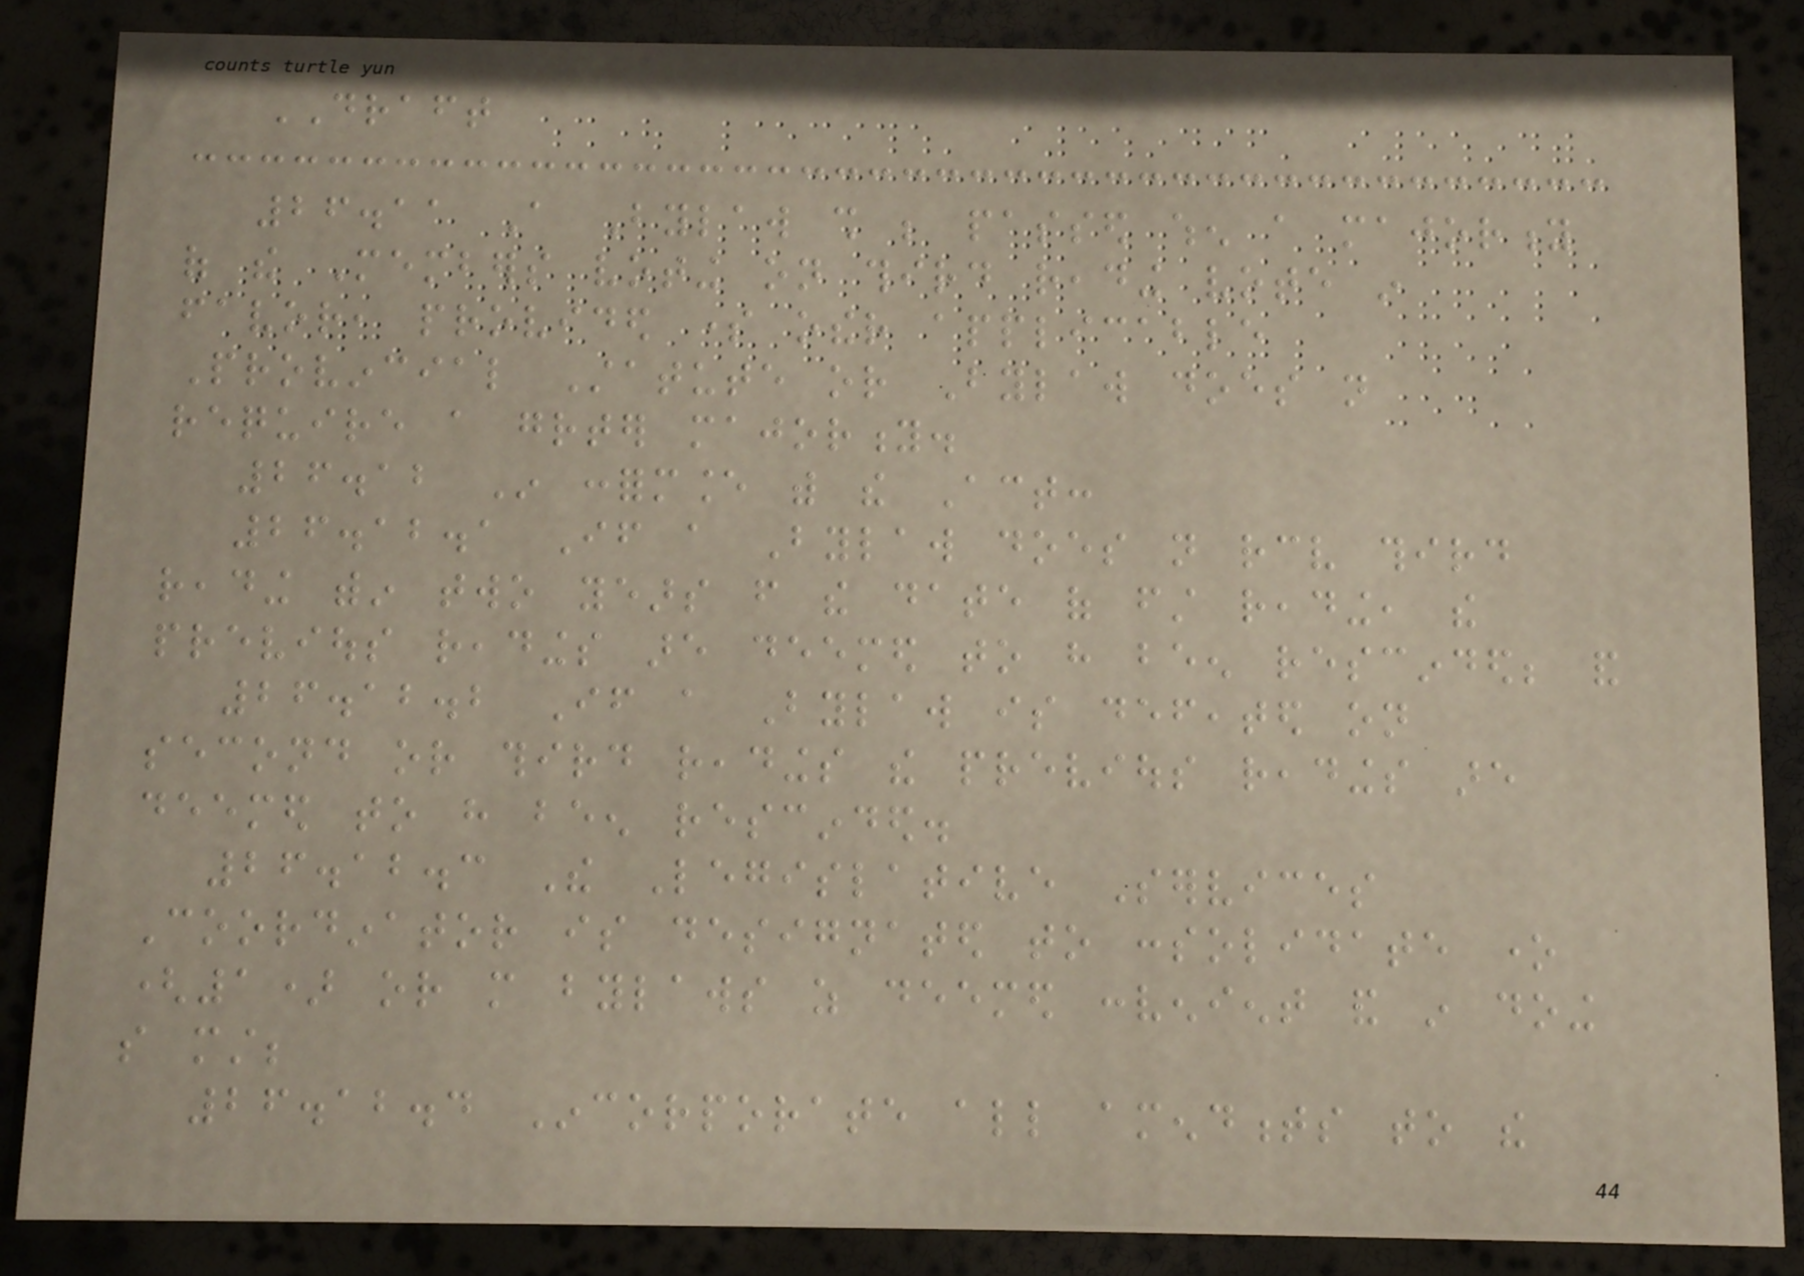DRAFT
26.11 A Bylaw shall be passed when a majority
of the Members voting on third reading vote in
favor, provided some other applicable
Provincial Statute or Bylaw does not
require a greater majority.
26.12 In conformance with the Act:
26.12.1 If a Bylaw does not receive third
reading within two years from the date of first reading, the
previous readings are deemed to have been rescinded; and
26.12.2 If a Bylaw is defeated on
second or third readings the previous readings are
deemed to have been rescinded.
26.12.3 The Legislative Services
Coordinator is designated to consolidate one
(1) or more bylaws as deemed convenient and in doing
so must;
26.12.4 Incorporate all amendments to the
